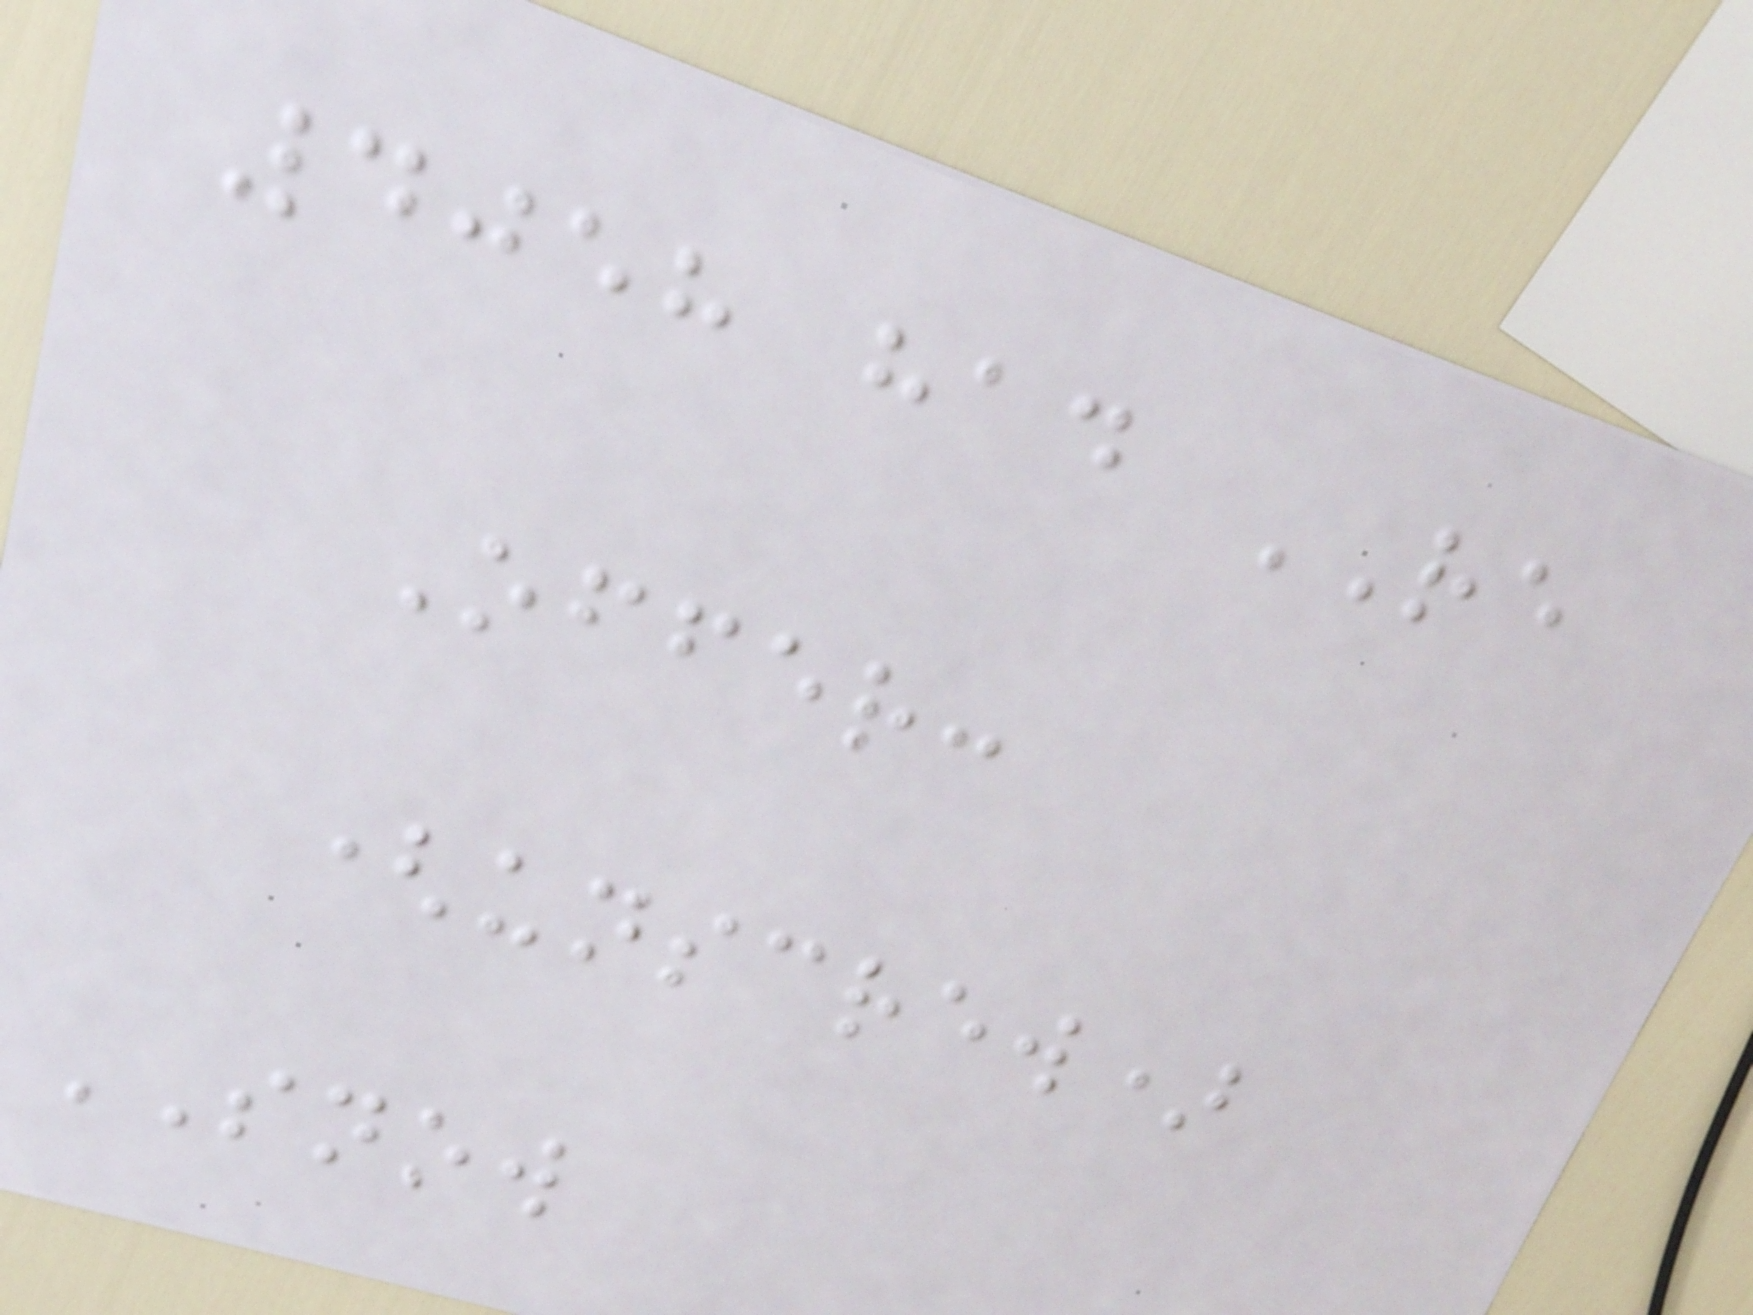4058 had RE
Offer:
(unscrew)
SNOW
